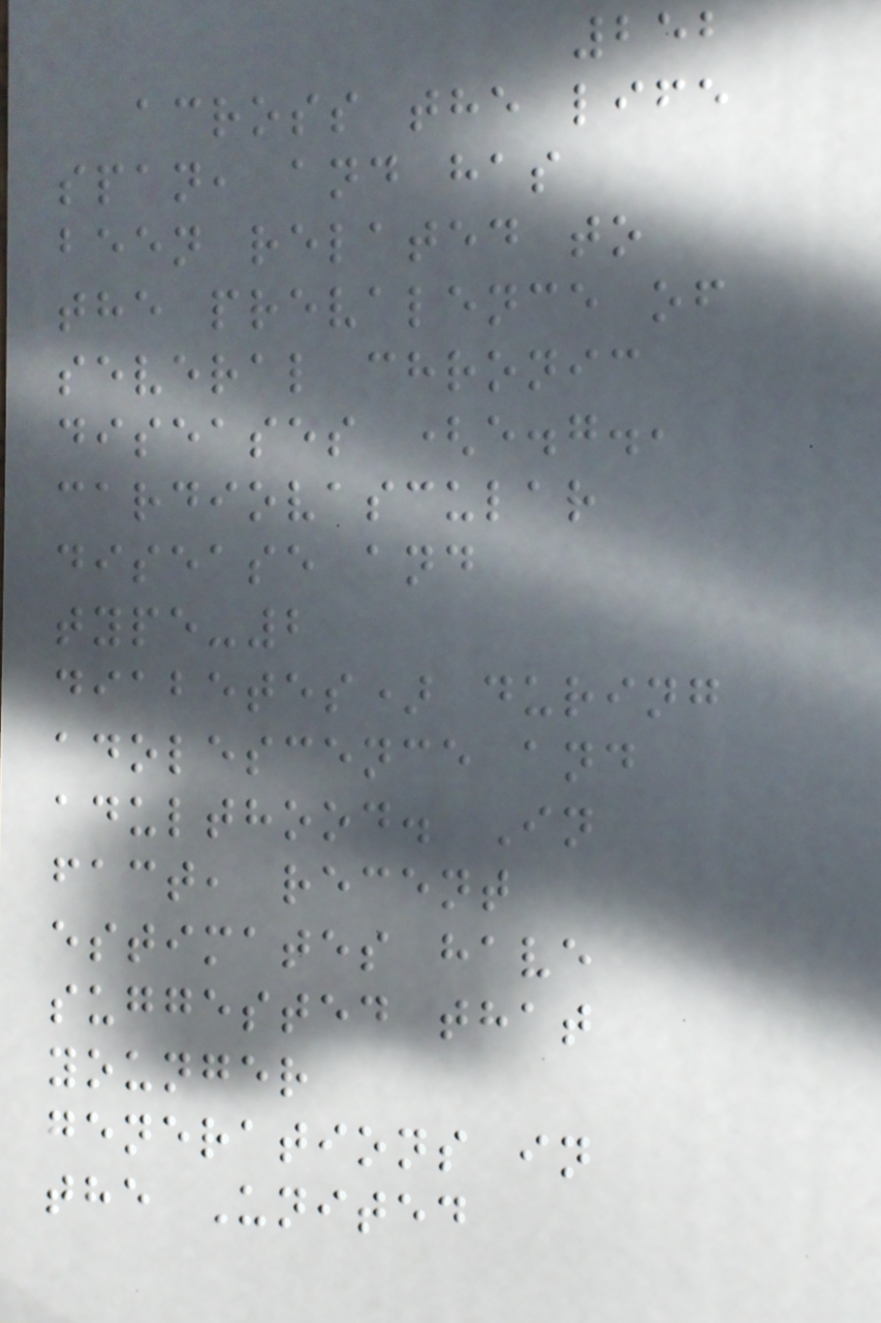252
across the life
span, and has
been related to
the prevalence of
several chronic
diseases (e.g.,
cardiovascular
disease and
type-2
diabetes) during
adolescence and
adulthood. In
fact, recent
estimates have
suggested that
younger
generations in
the United
